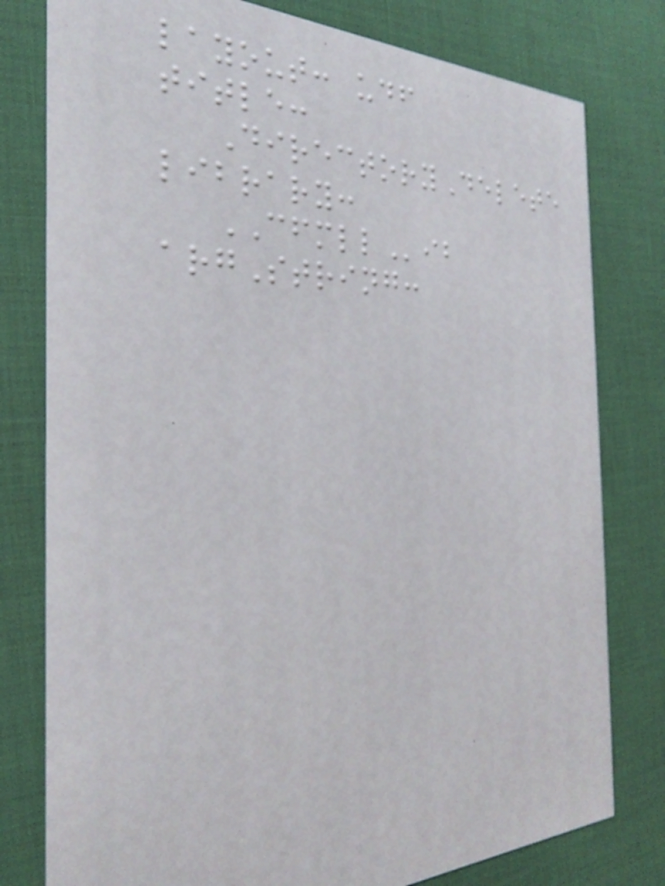layout: udf
title:
DirectoryDelete
library:
CFMLLib
argString:
